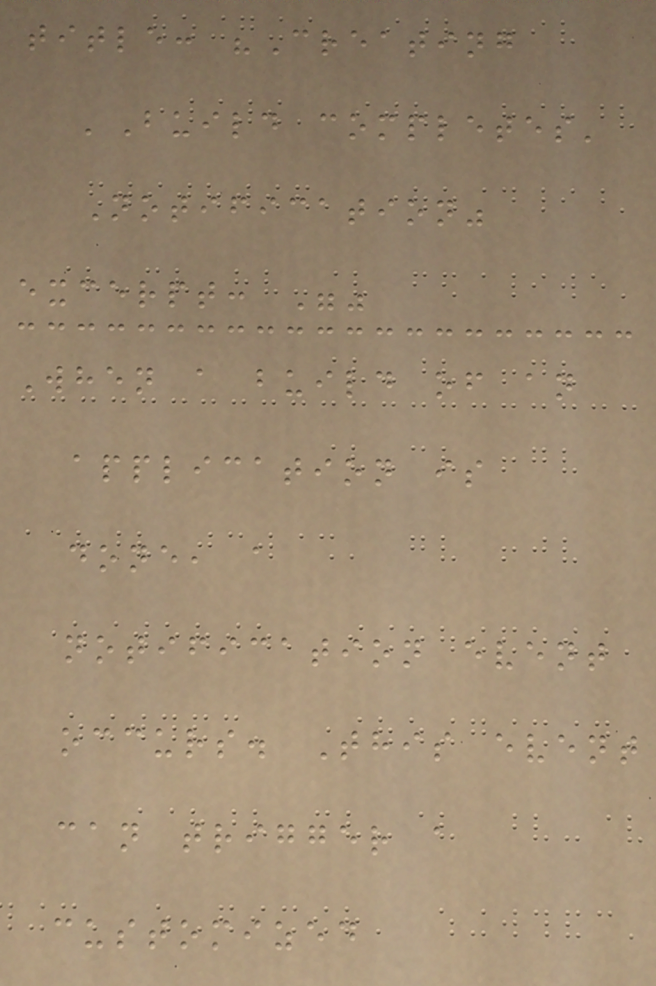title: "Creating
'Build completes'
Notification"
excerpt: ""
When a build of an
application is
done, a
notification event
occurs. This event
can trigger a
customized
